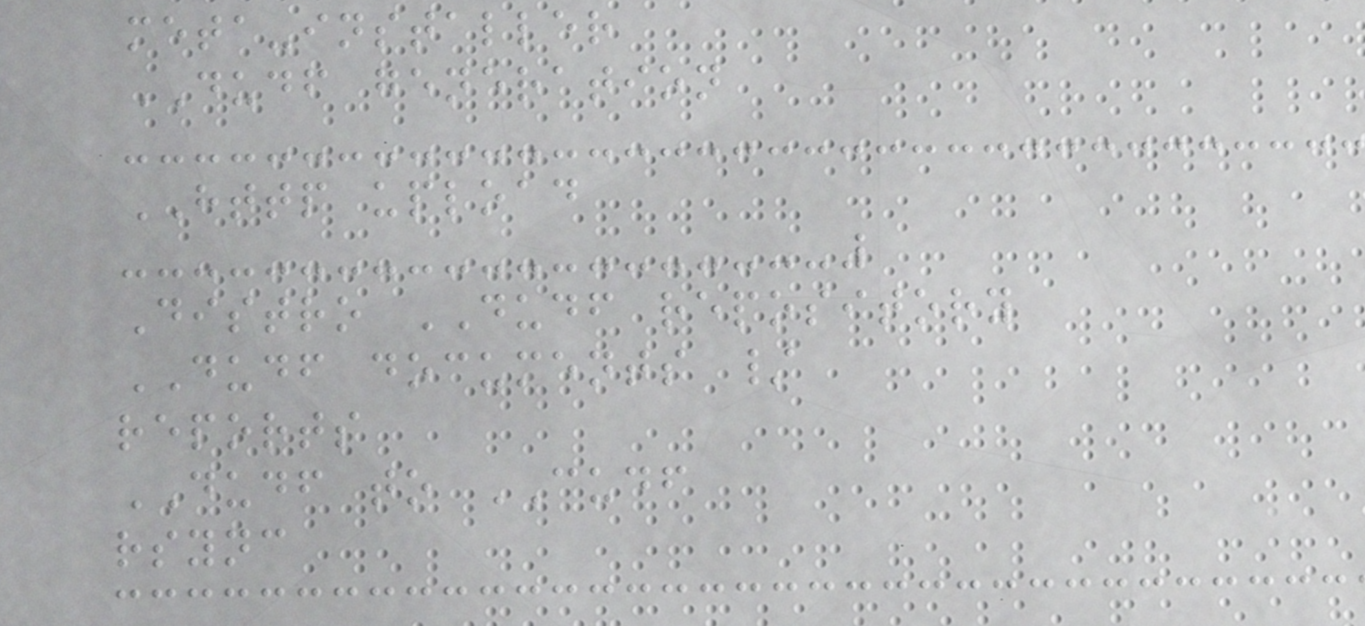meta-installer
DUDF generation
HTTP upload
Distro DUDF repository
DUDF documents /
reports
DUDF to CUDF
rsync
